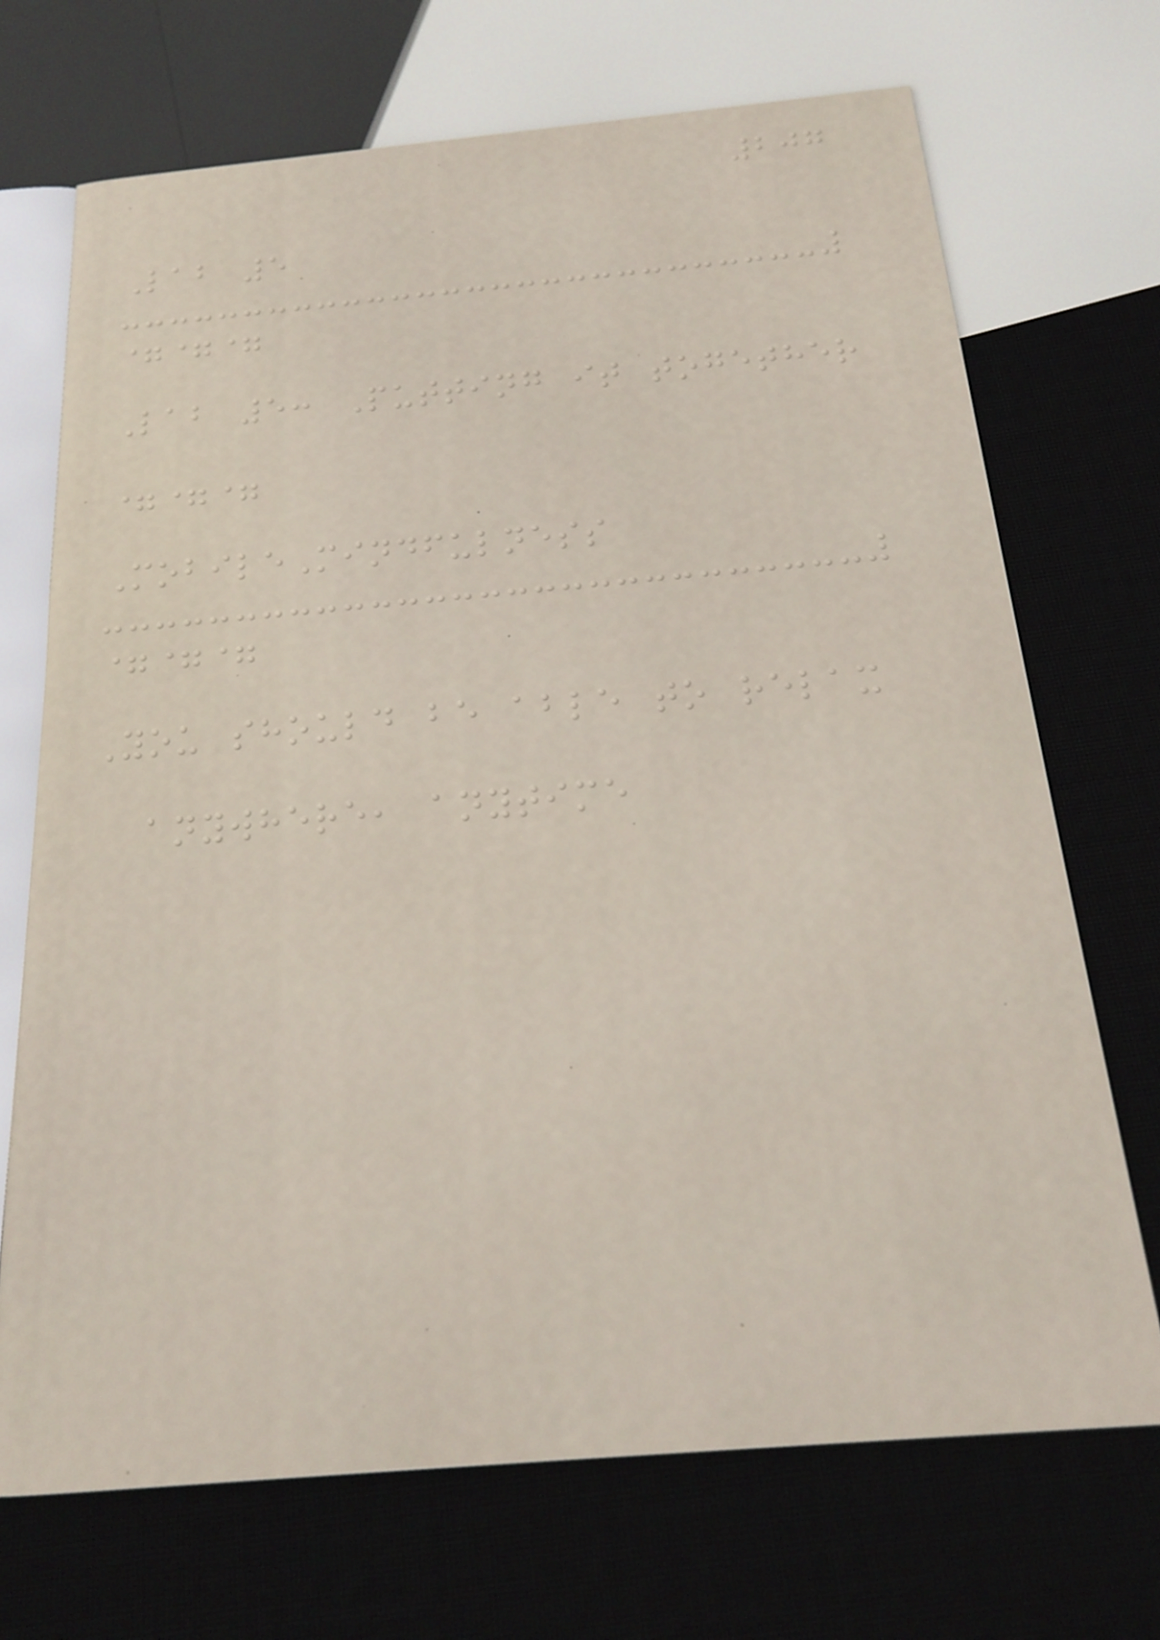207
Lab 5
===
Lab 5: Putting it together
===
MobileMindfulness
===
You should be able to relax
anywhere, anytime
